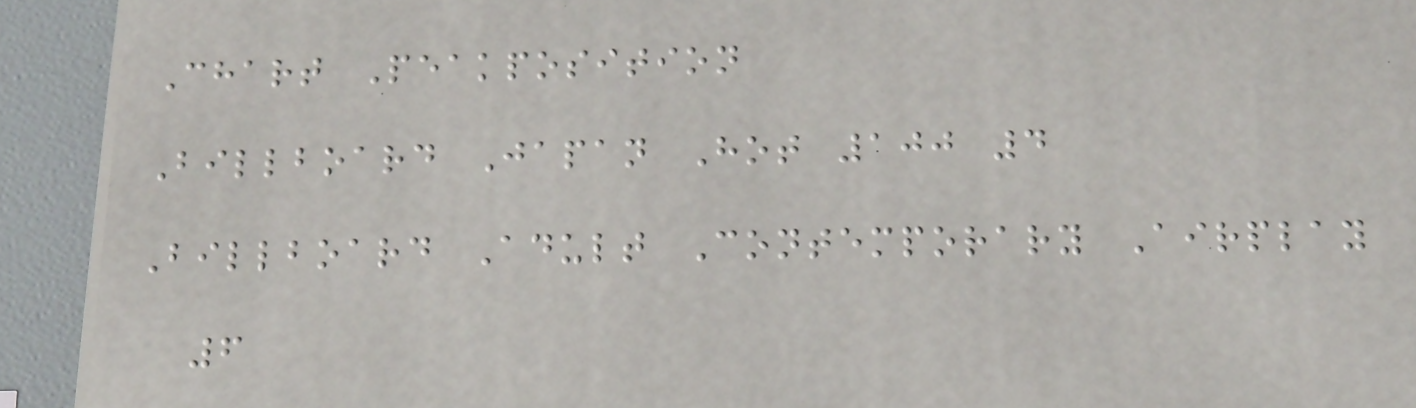Chart Peakposition
Billboard Japan Hot 100 4
Billboard Adult Contemporary Airplay
6
